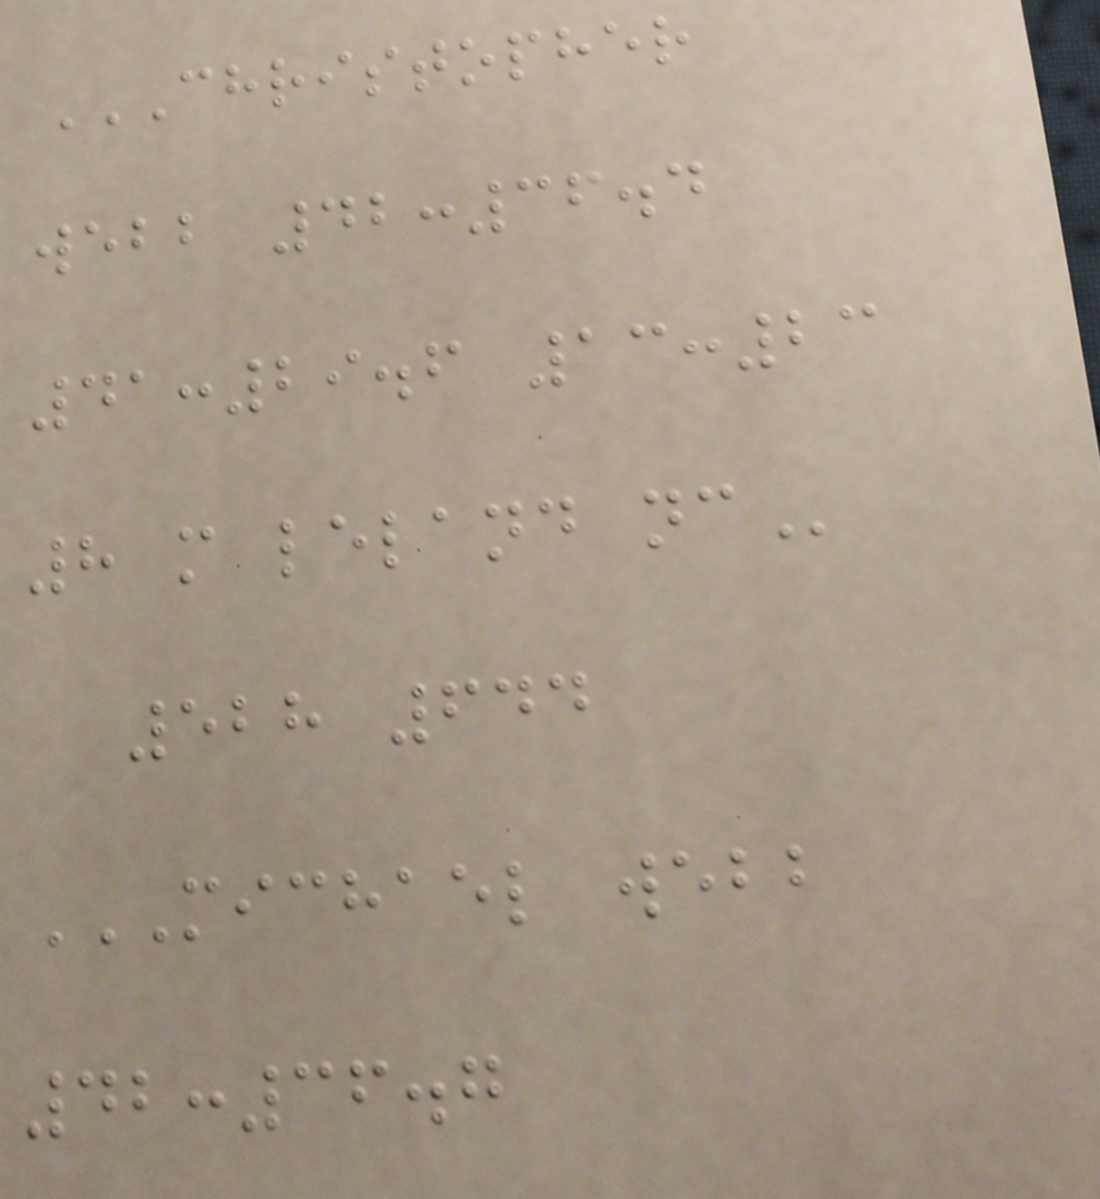CHRISTOPHER
WEBB 42:36.4
41:29.6 13:23
8 M LELAND NC
528 644
MICHAEL WEBB
42:36.7
